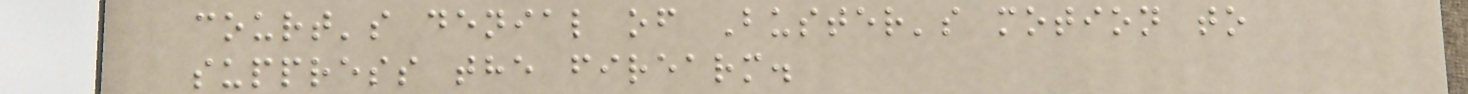court's denial of Buster's motion to
suppress the firearm.
